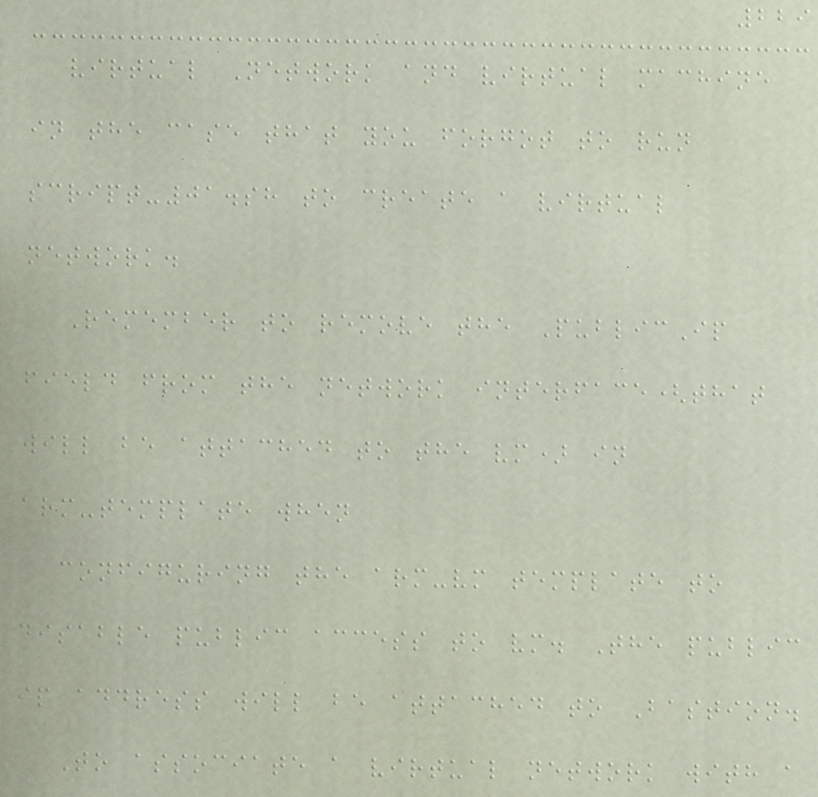229
virtual Network and virtual machine
in the case that you forgot to run
script-01.sh to create a virtual
network.
Remember to remove the PublicIp
field from the network interface(that
will be attached to the vm) in
arm-template when
configuring the arm-vm template to
disable public access to vm. The public
ip address will be attached to Bastion.
To associate a virtual network with a
